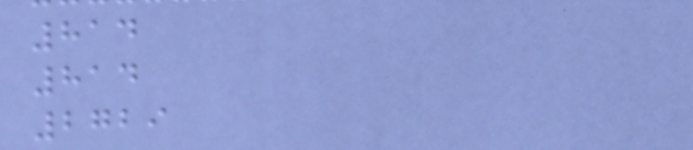814
814
2729
